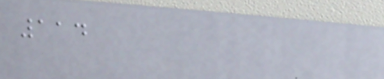114
